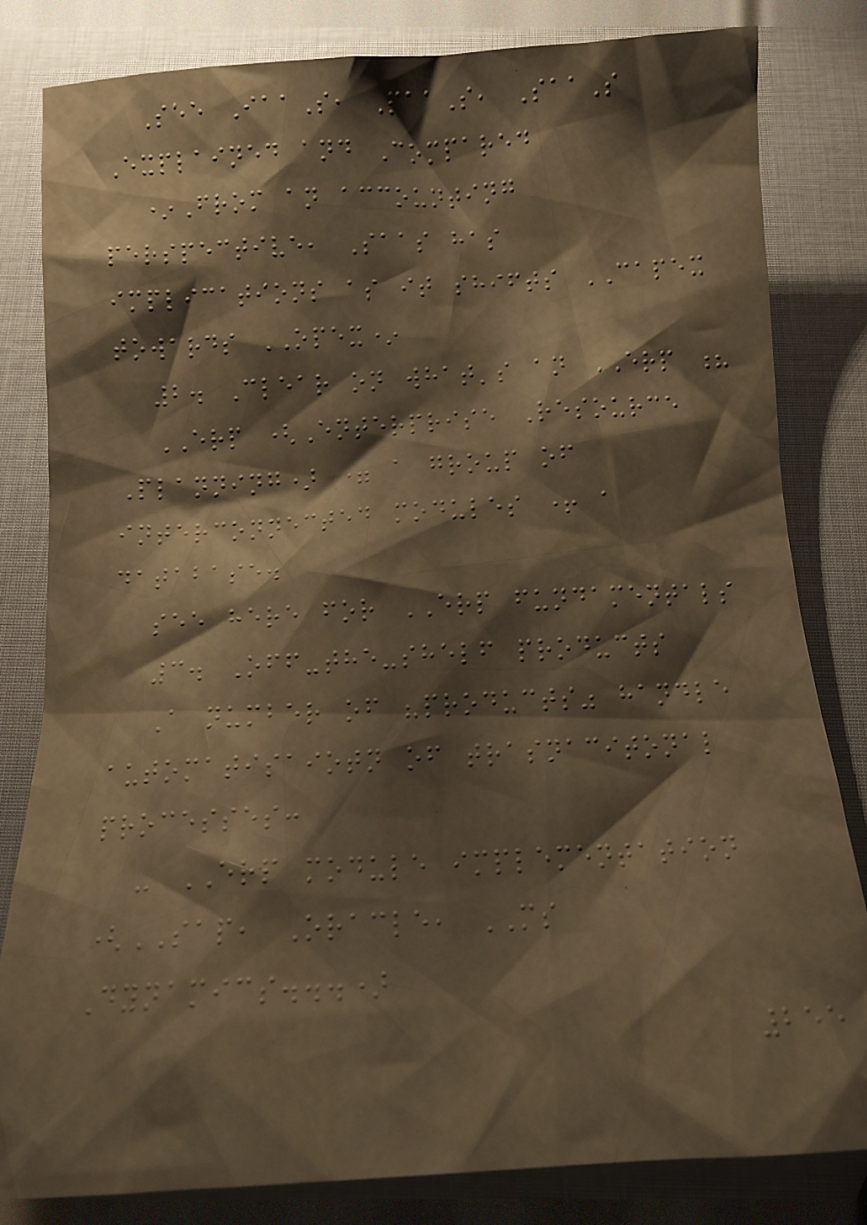See IaaS, PaaS, SaaS
Explained and Compared
*From an accounting
perspective, Saas has
implications as it shifts CAPEX
towards OPEX*
2. Clear on what's an ERP ?
ERP (Enterprise Resource
Planning) = a group of
interconnected modules + a
database.
see here for ERP fundamentals
3. Off-the-shelf products
A number of "products" handle
automatisaiotn of trasnacitonal
processes:
- ERP module implementation
(SAP, Oracle, MS
Dynamics...)
255
